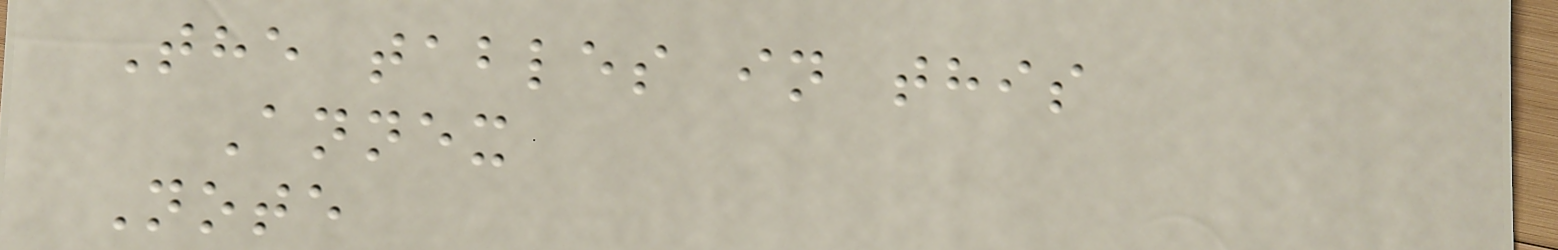The tables in this
Annex
Note
